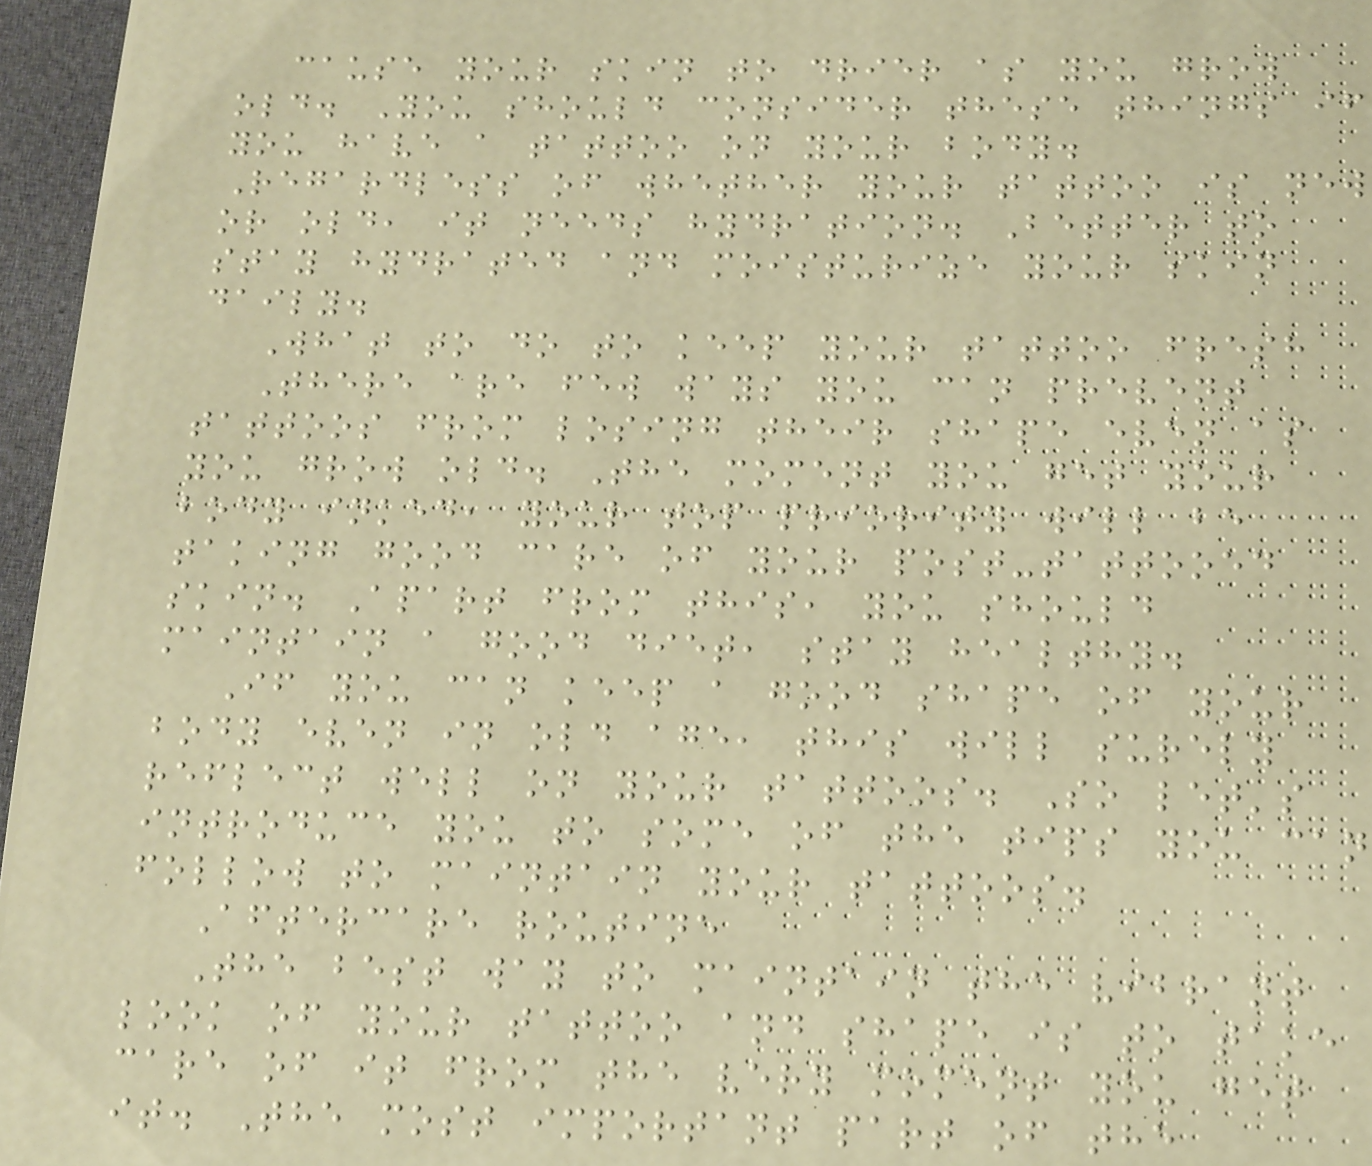cause your skin to drier as you grow
old. You should consider these things if
you have a tattoo on your body.
Regardless of whether your tattoo is new
or old, it needs hydration. Better to
stay hydrated and moisturize your skin
daily.
What to do to keep your tattoo fresh
There are few ways you can prevent
tattoos from losing their shape even as
you grow old. The moment you get your
body inked, your top priority will be
taking good care of your post-tattooed
skin. Apart from this, you should
maintain a good diet, stay healthy.
If you can keep a good shape of your
body even in old age, this will surely
reflect well on your tattoos. So let's
introduce you to some of the tips you can
follow to maintain your tattoos.
Aftercare routine
The best way to maintain the vibrant
look of your tattoo and shape is to take
care of it from the very moment you get
it. The most important part of the
